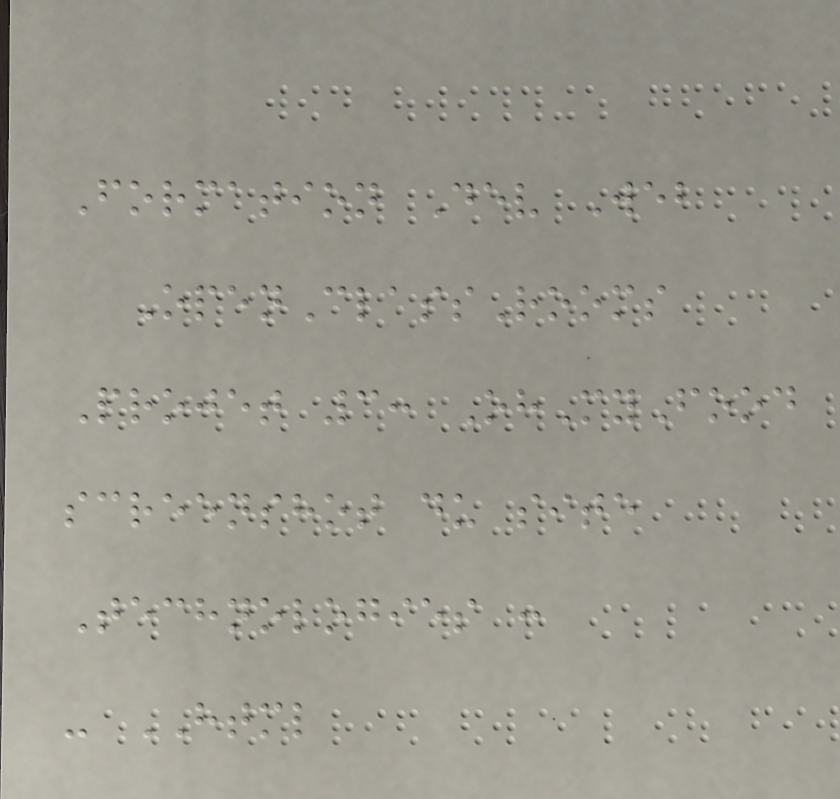Formation Dev Web
OpenClassRooms
Projet 3: OhMyFood
screenshot du site
Technologies :
- HTML
